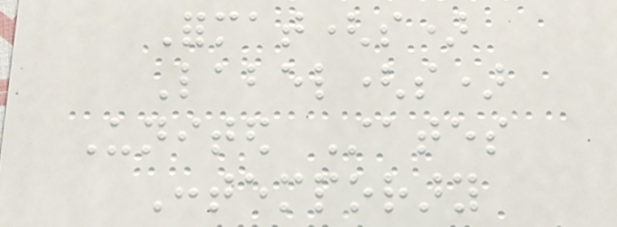Format(s)
Label(s)
United States
Contemporary
